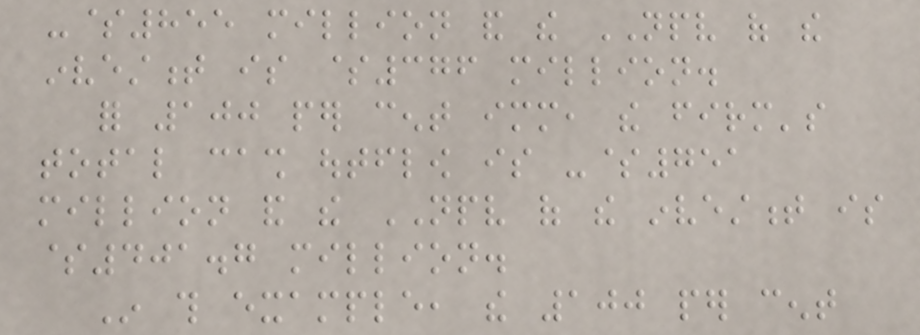-$855 million and the NPV of the
investment is $376 million.
for 100 per cent immediate, the firm's
total cash outflow is -$751
million and the NPV of the investment is
$401.7 million.
In this example, the 100 per cent
